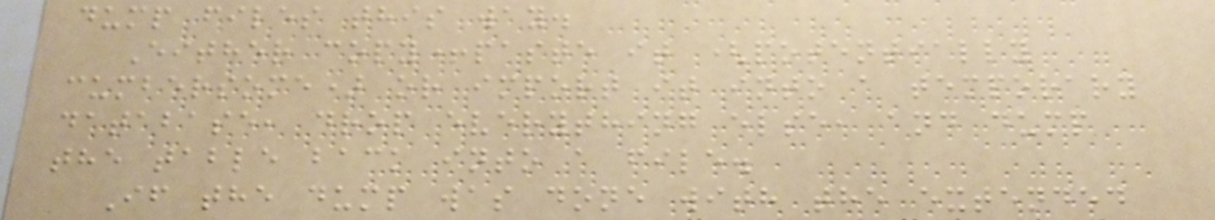dump files this way.
Either copy+paste it (potentially
cumbersome) or import it into a temporary
database, drop everything else, and dump
the table back into a file.
If the dump was done with the extended
